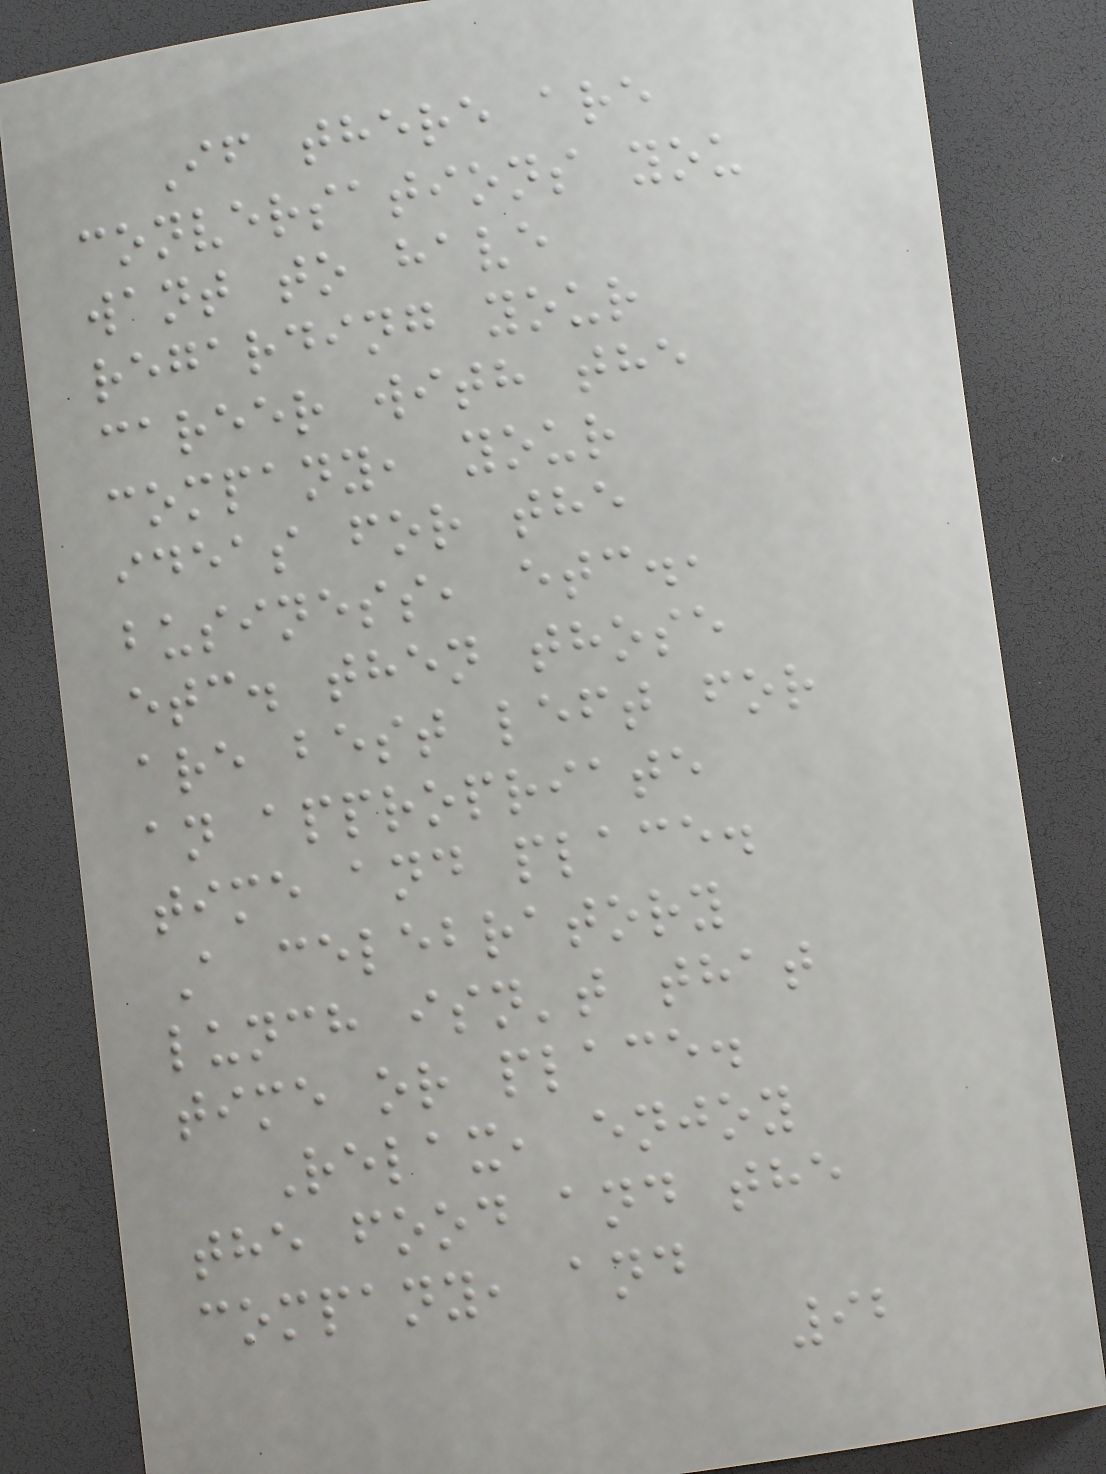If there are
conversations you
want to have
regarding your
career with the
company, your
ideas for the
business, etc.,
etc. then those
are best left for
an appropriate
time and place.
A celebratory
lunch isn't that
time or place.
Relax, enjoy
the food and the
company, and
92
